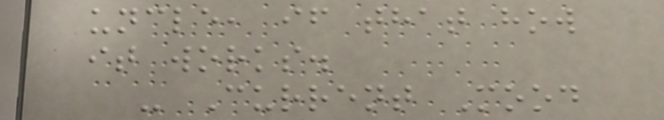uncle, if that how
it works.
- Current Mood
